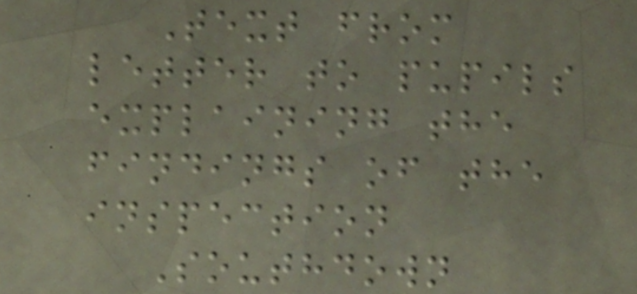Text from
letter to pupils
explaining the
findings of the
inspection
Southdown
